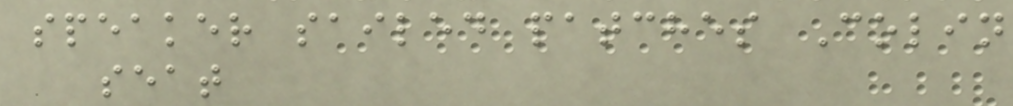speaker sailed patches Colin
seat
